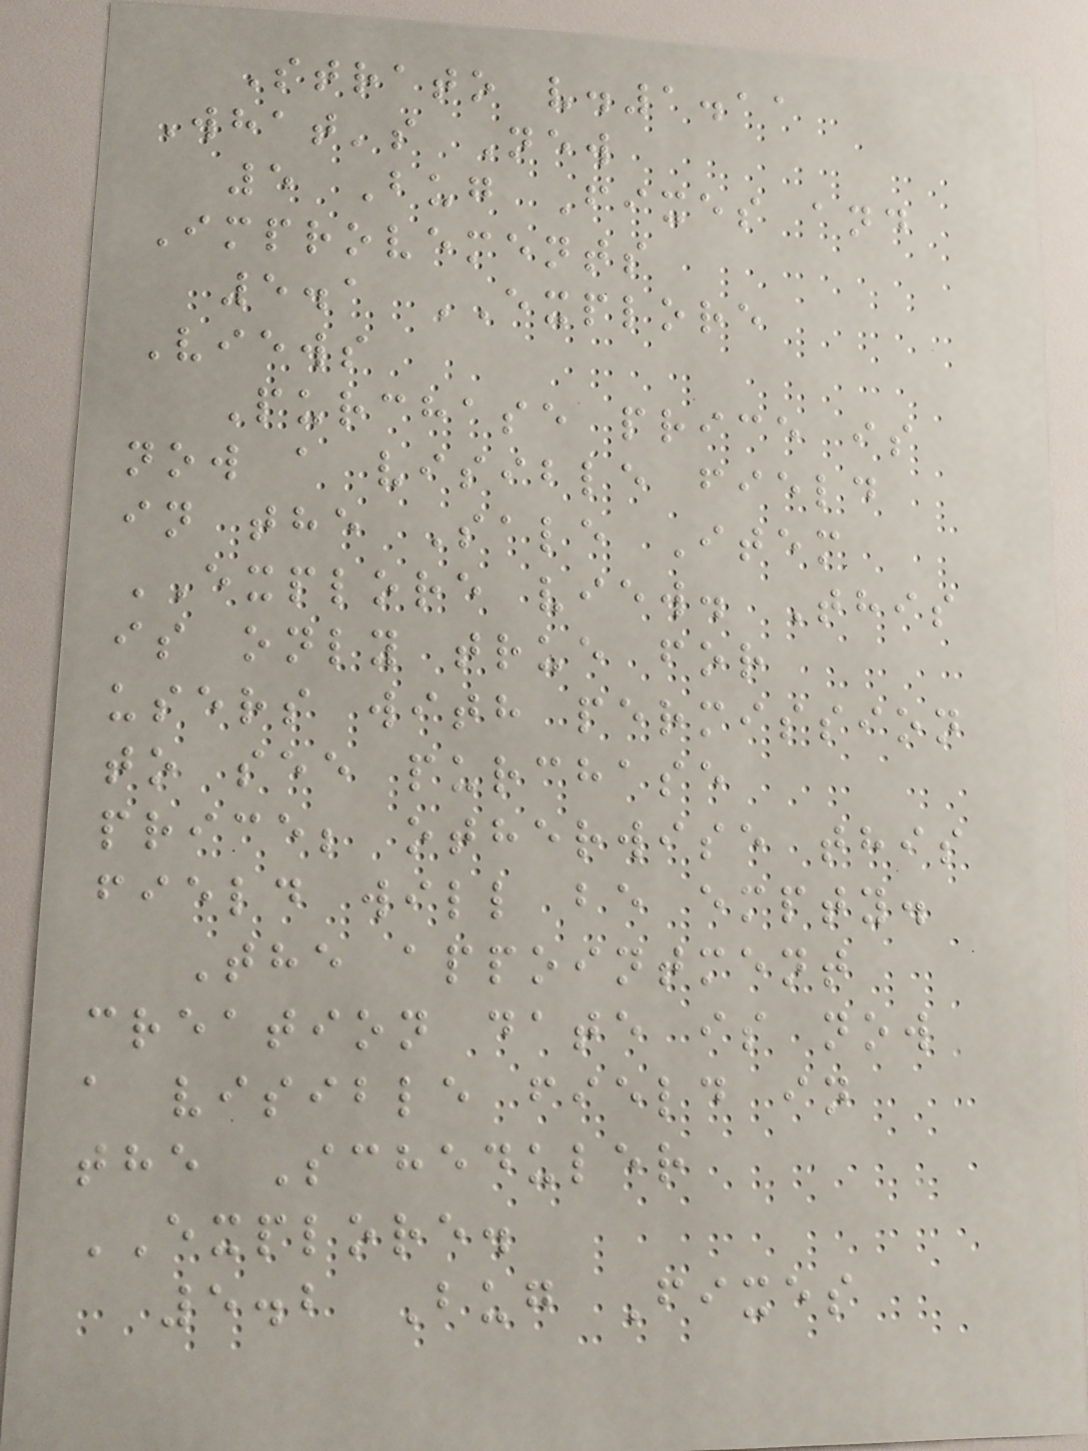Strato v.1.11
What's New
5 Bug Fixes and
Improvements
5.1 EXPLORE
Views
Purchase price is
now a visible field
in the Sale Item
EXPLORE view. This
is only true for
users with permission
to see purchase
price; otherwise this
field will be empty.
The appointment
creation date is now
a visible field in
the Scheduler
EXPLORE.
5.2 Bug Fixes
